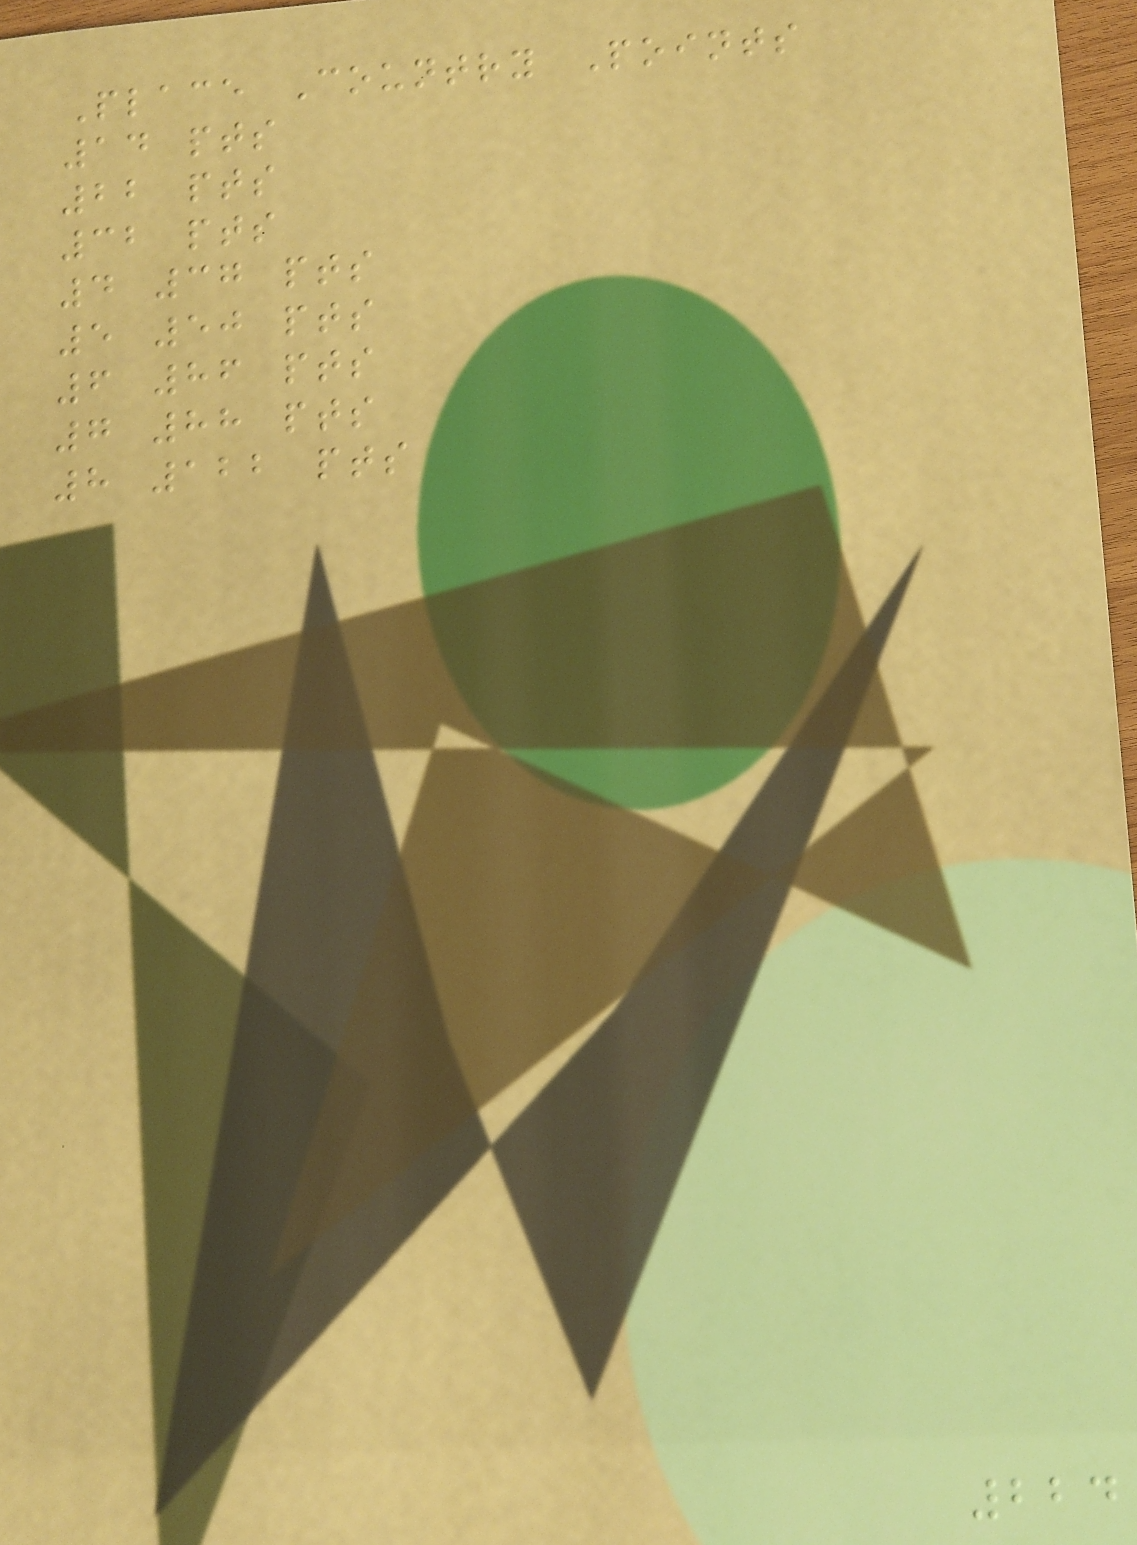Place Country Points
14 pts
22 pts
32 pts
4 37 pts
5 50 pts
6 86 pts
7 88 pts
8 122 pts
224
